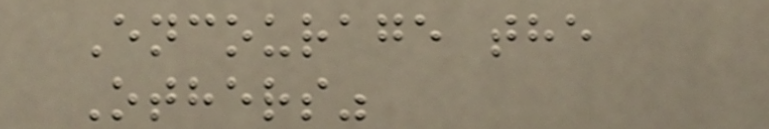Encourage the
Others"
